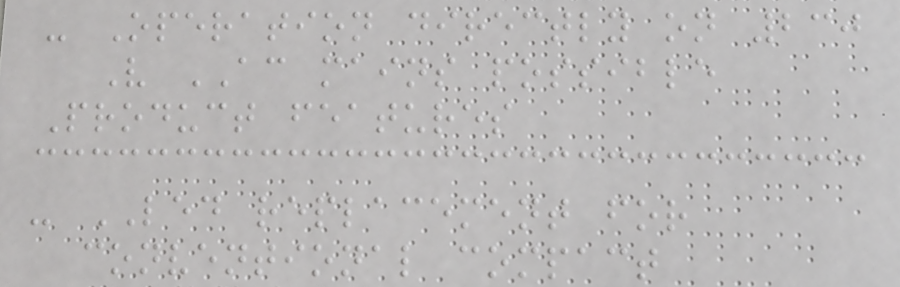- Operation directly on 230
V AC mains possible
Product features
- LED replacement for
conventional compact
